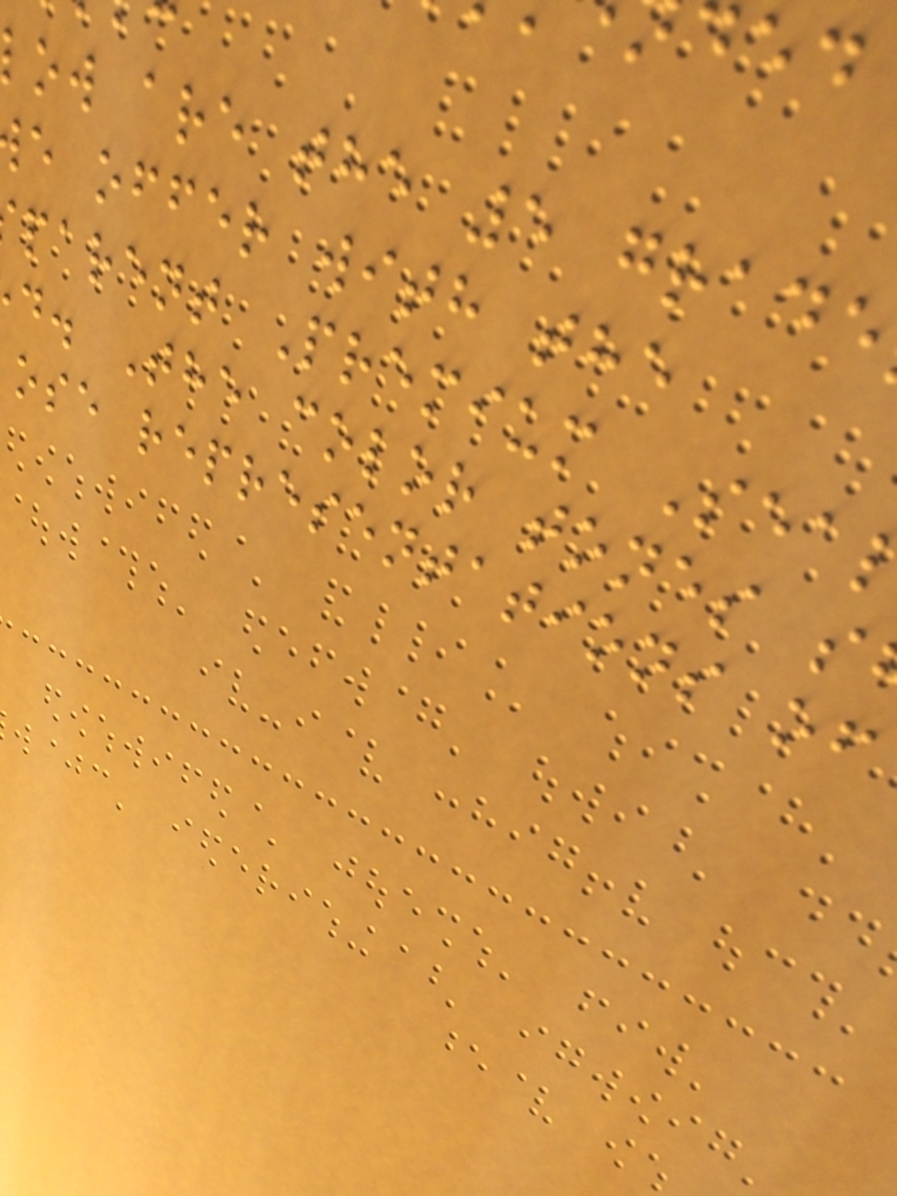ow are the 5 grade
e offer with the
parent Premium Sea
d. The color tones s
ose representations of
